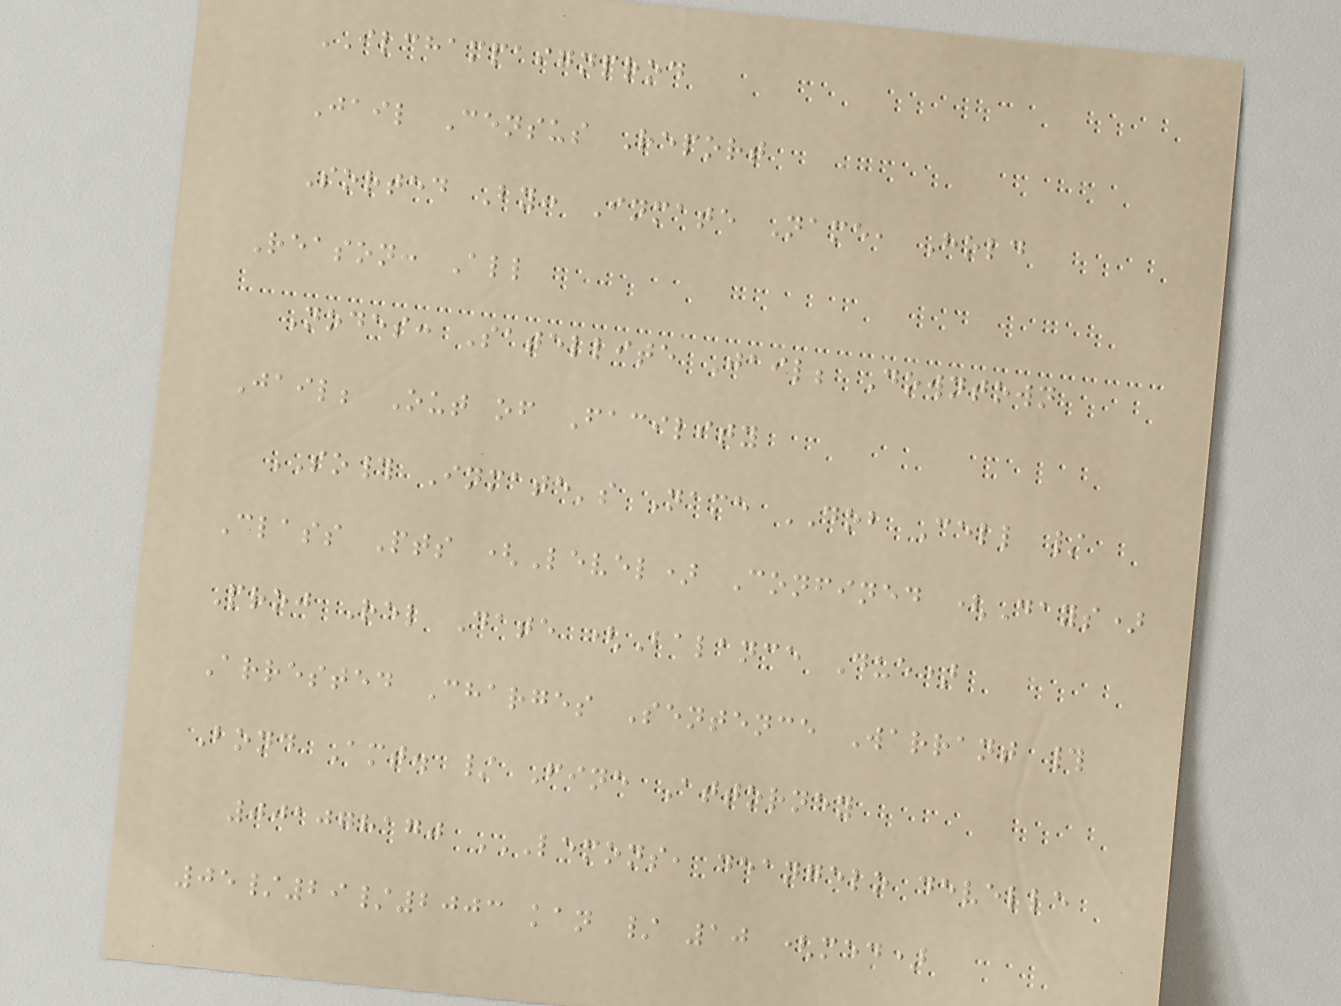ILCHAMPAIGNPROD
Jail Census Report
Sorted By: Inmate Name, Hold
Reason: All
Nodes: Satellite Jail; Downtown
Jail; Out of Facility
SO# Inmate's Name DOB Cell /
Class Pts (Level) Confined (Days)
Proj Rel Date (Balance Due)
Arrested Charges Sentence Warrant #
Bond Amt. / Fine Attorney
001078170 LEMONS, DEANGELO DEVELLE
05/29/2003 KAN / 10 (MED)
